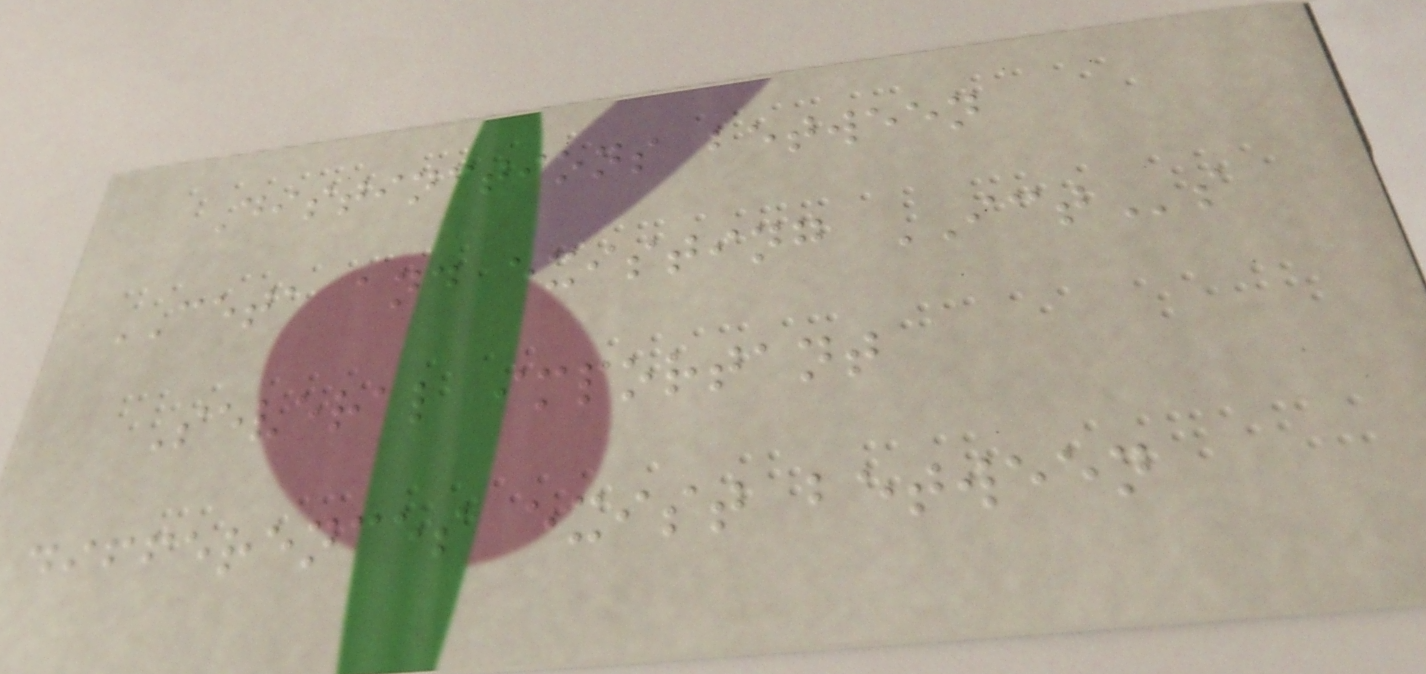Distinctions between
CETA and existing ICTs
Several important
differences exist between
